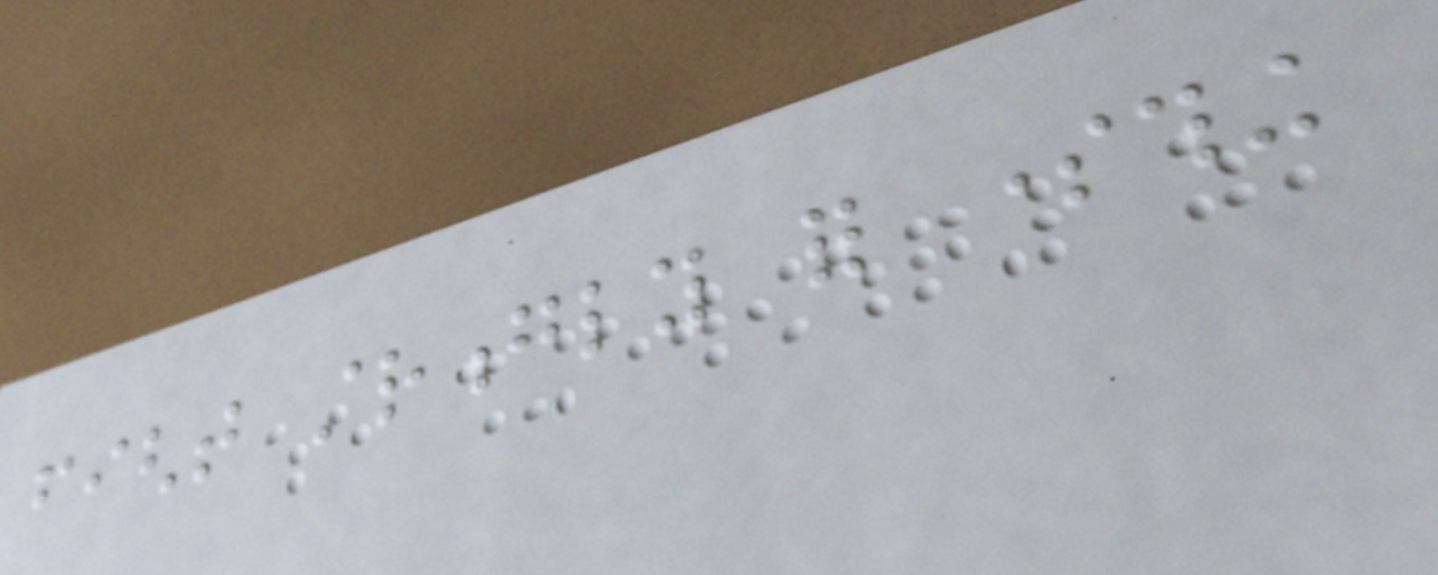fight strongly for something
